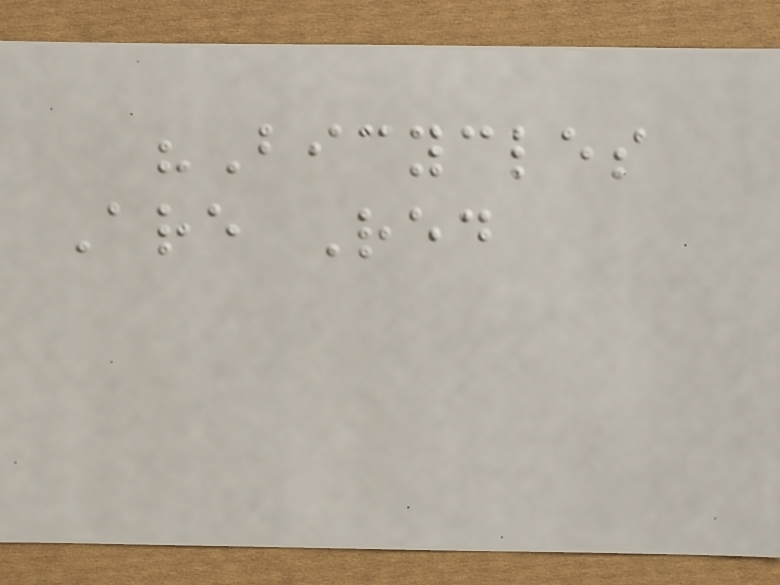"Bicycles
Are Red
